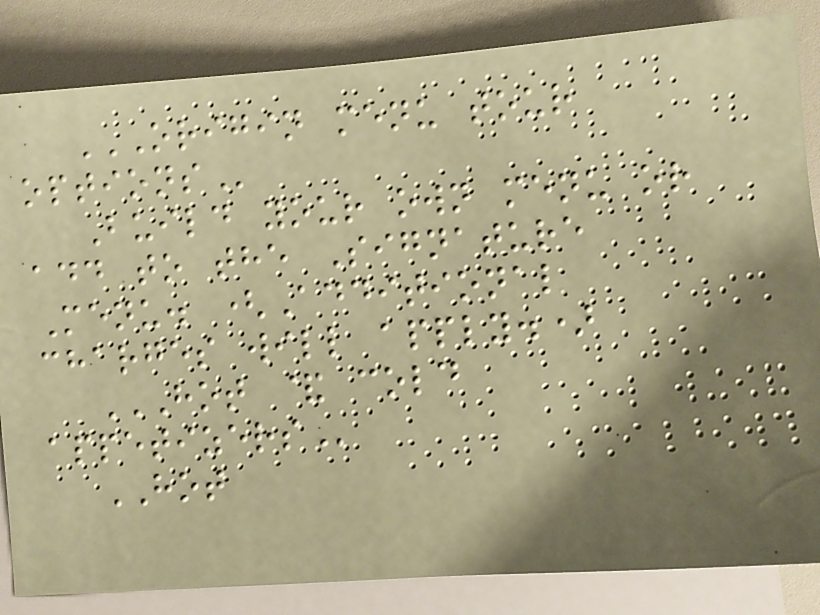ORIGIN MENU TOUR
OPTIONS
Build your own menu or
add to the Signature
Menu. (Additional
charges will apply.)
HOT & COLD
APPETIZERS
HOT
